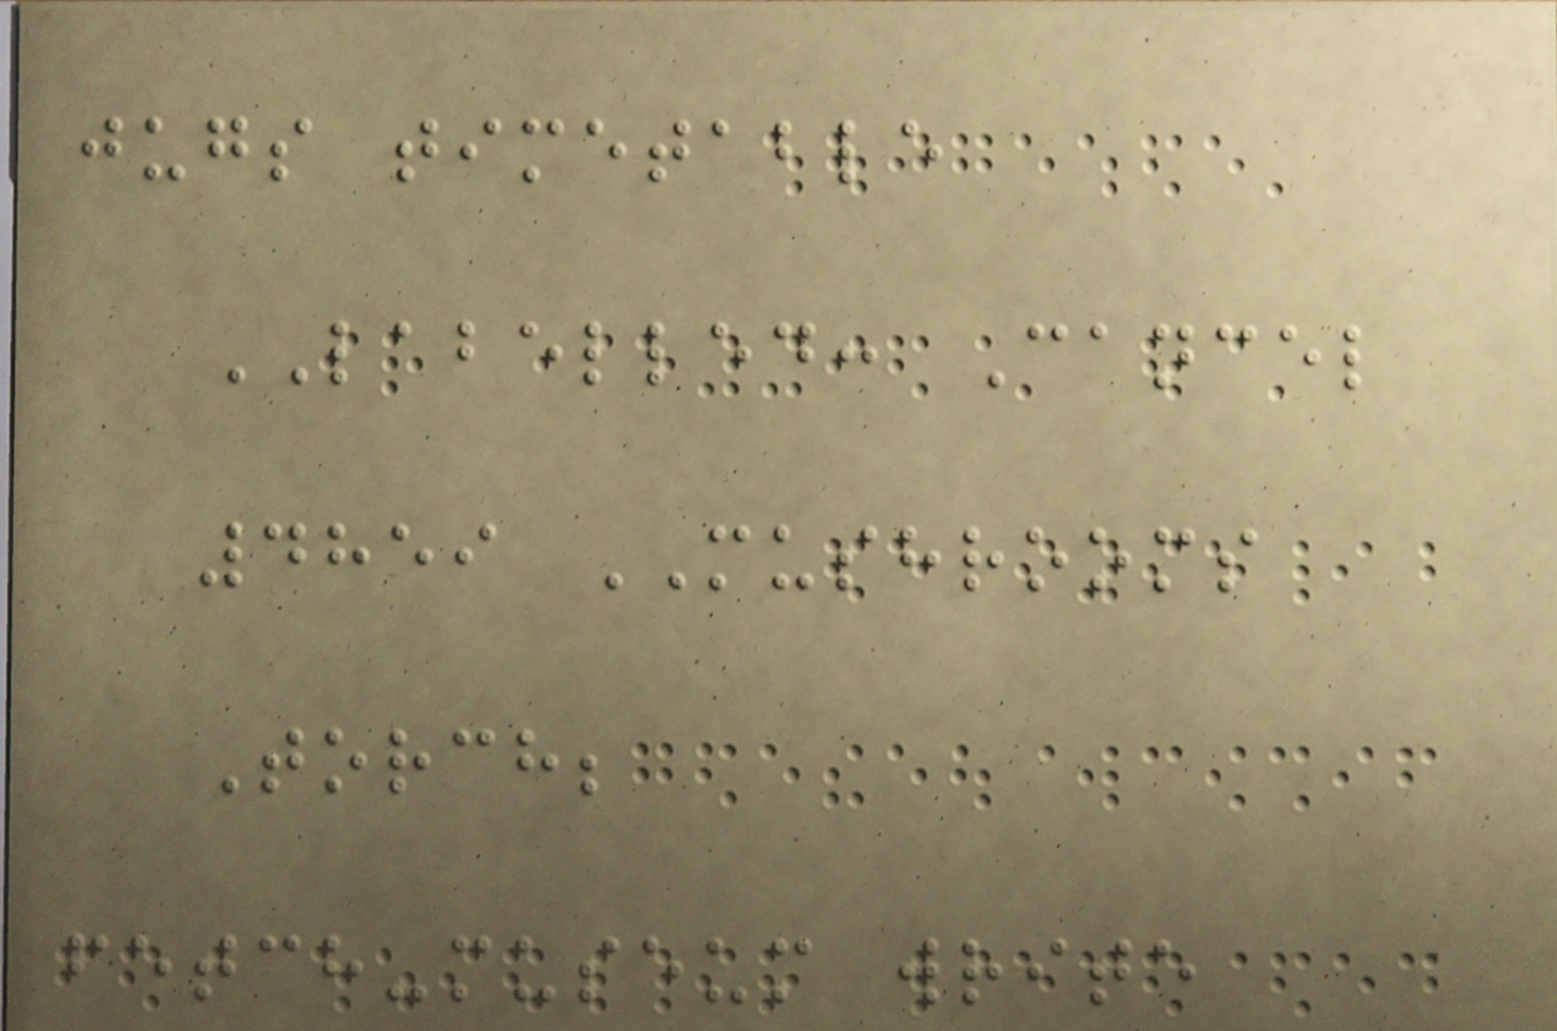jugs timetable
LABELLED: Cancel
4859 MUSHROOMS
Torch;
fetch-museum write
